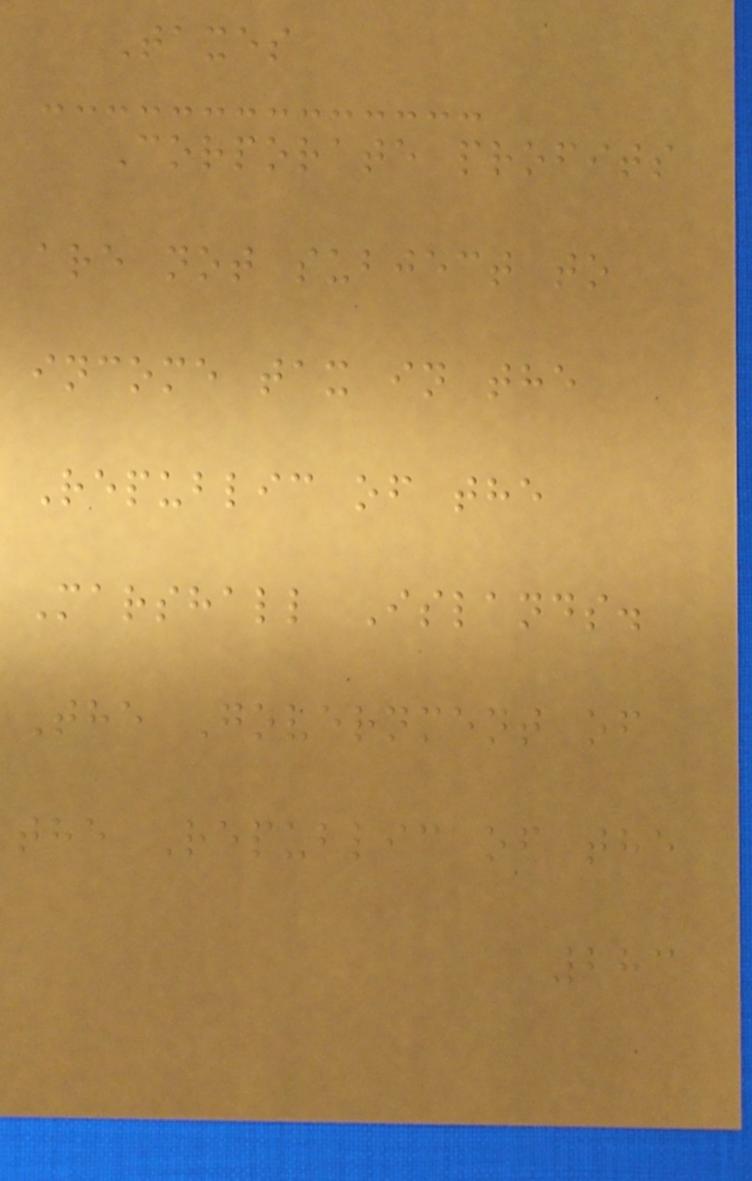Taxes
Corporate profits
are not subject to
income tax in the
Republic of the
Marshall Islands.
The Government of
the Republic of the
283
